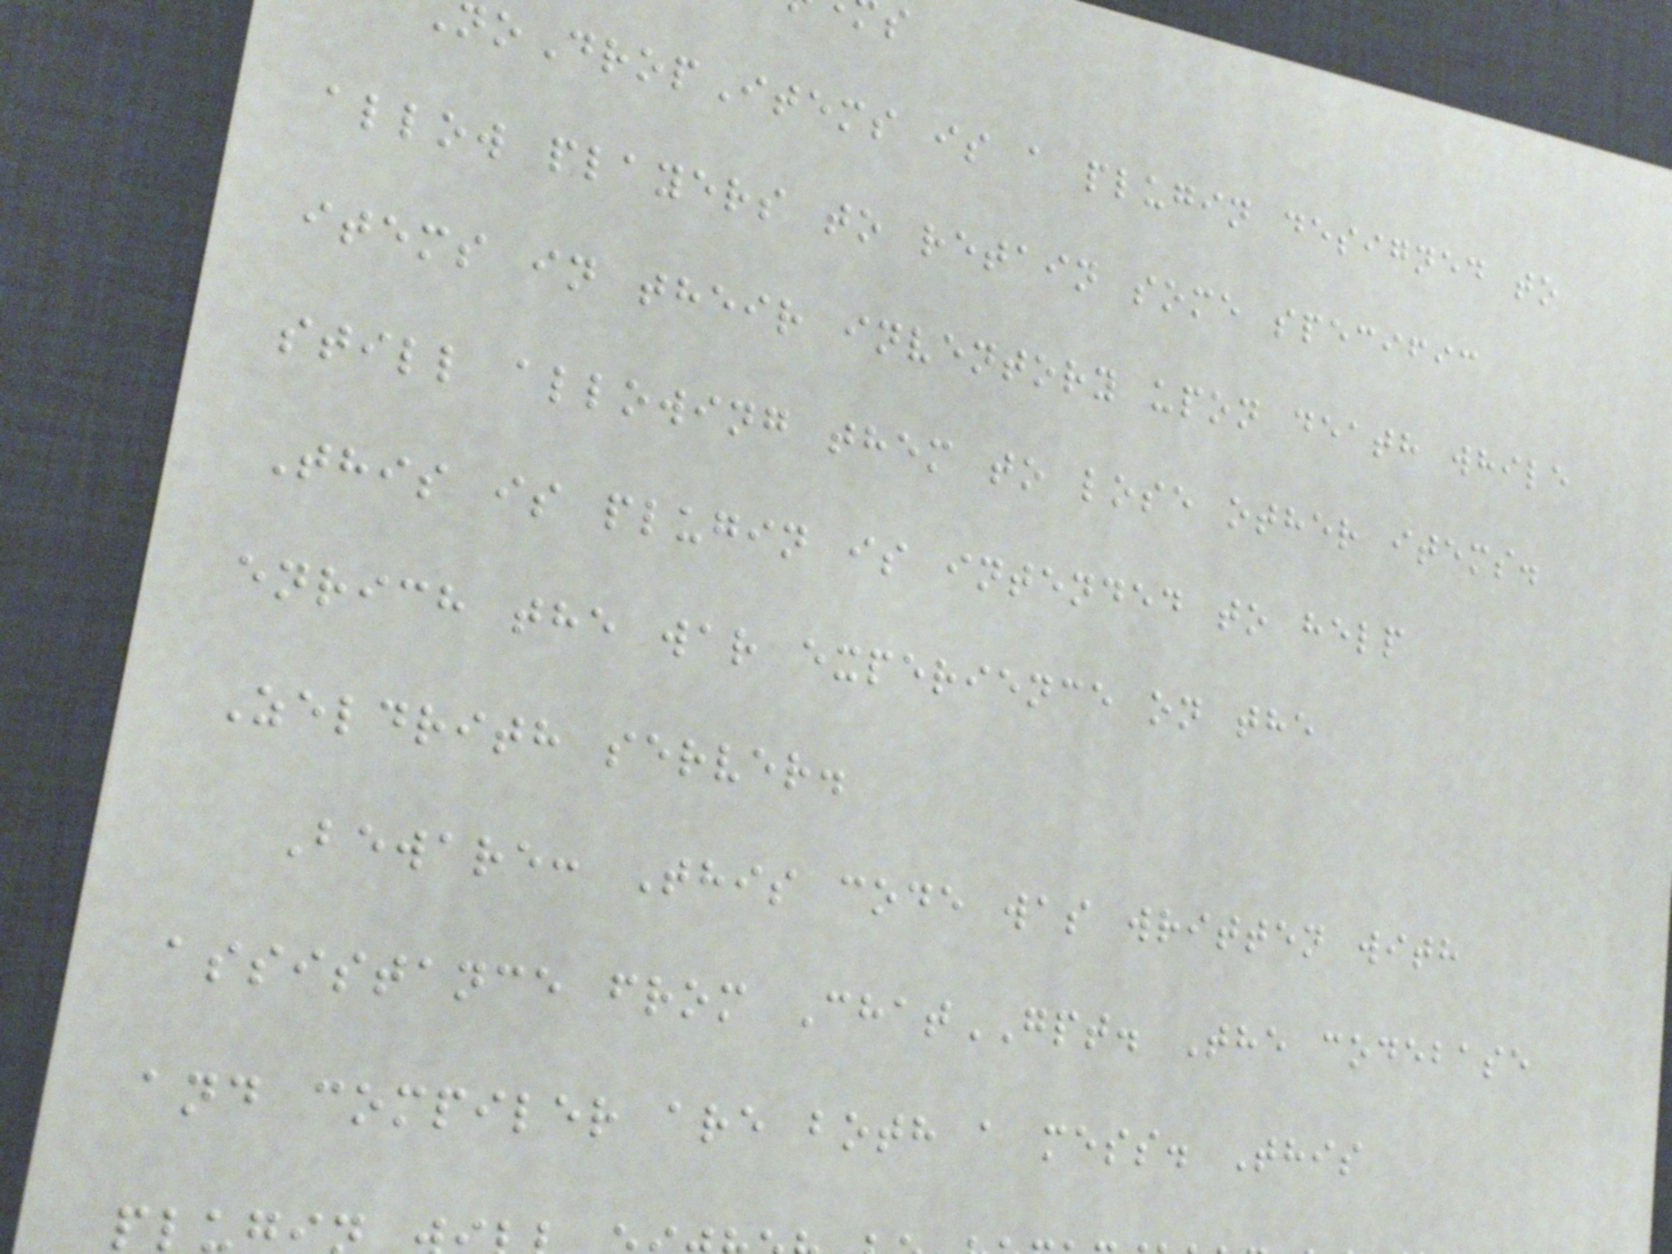oDropItems is a plugin designed to
allow players to retain some specific
items in their inventory upon death while
still allowing them to lose other items.
This is plugin is intended to help
enrich the war experience on the
Zeldrith server.
Beware: This code was written with
assistance from ChatGPT. The codebase
and compiler are both a mess. This
